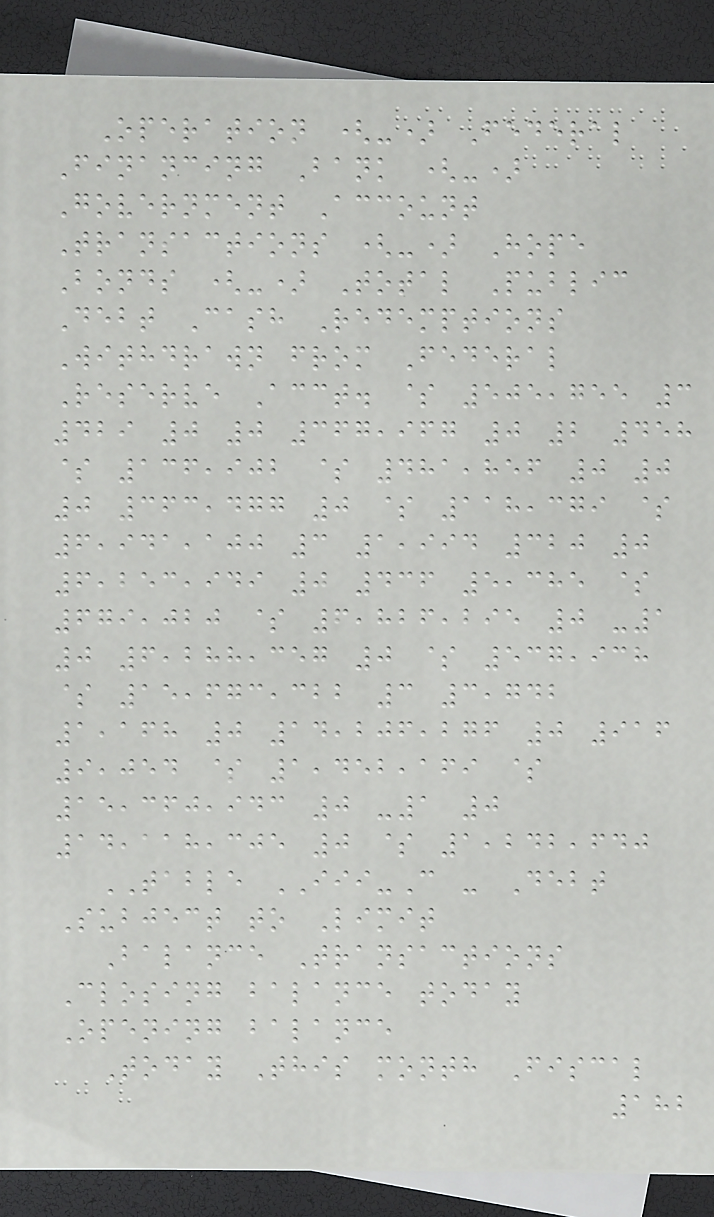Operation (-) Federal
Financing Bank (-)
Government Account
Transactions (-) Hope
Bonds (-) Total Public
Debt Cash Redemptions
Withdrawn from Federal
Reserve Acct. $ 505,755 3
429 0 0 367,967 0 2 458
$ 136,902 $ 481,856 0 0
0 363,477 0 $ 118,379 $
6,941,100 3 1,994 320 0
6,253,949 0 436 5,385 $
679,020 $ 6,826,295 0 -1
0 6,288,357 0 $ 537,938
$ 15,673,322 3 3,742
1,168 0 14,206,276 0 916
9,054 $ 1,452,169 $
15,360,943 0 -1 0
14,118,305 0 $ 1,242,640
TABLE III-C - Debt
Subject to Limit
Balance Transactions
Closing balance today
Opening balance
Today This month Fiscal
182
